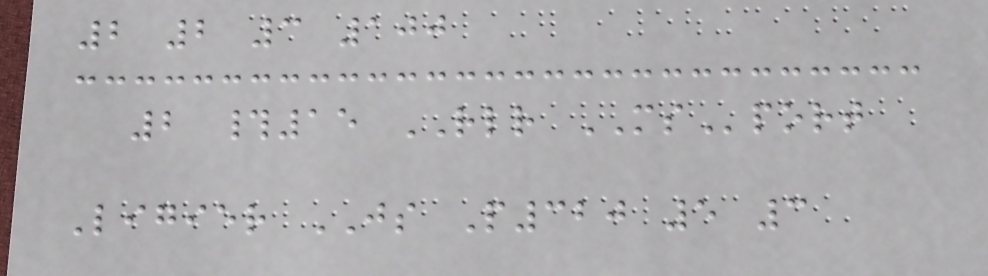2 2 3 100
2 #15 RLR MSport
Ligier JS P320 5 3
